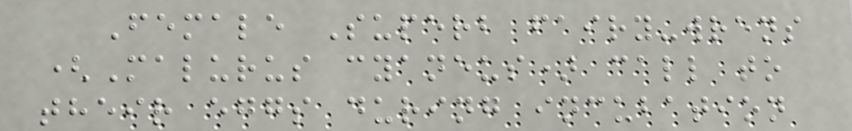Female Superb fairy-wrens
(Malurus cyaneus) call to
their eggs during incubation
